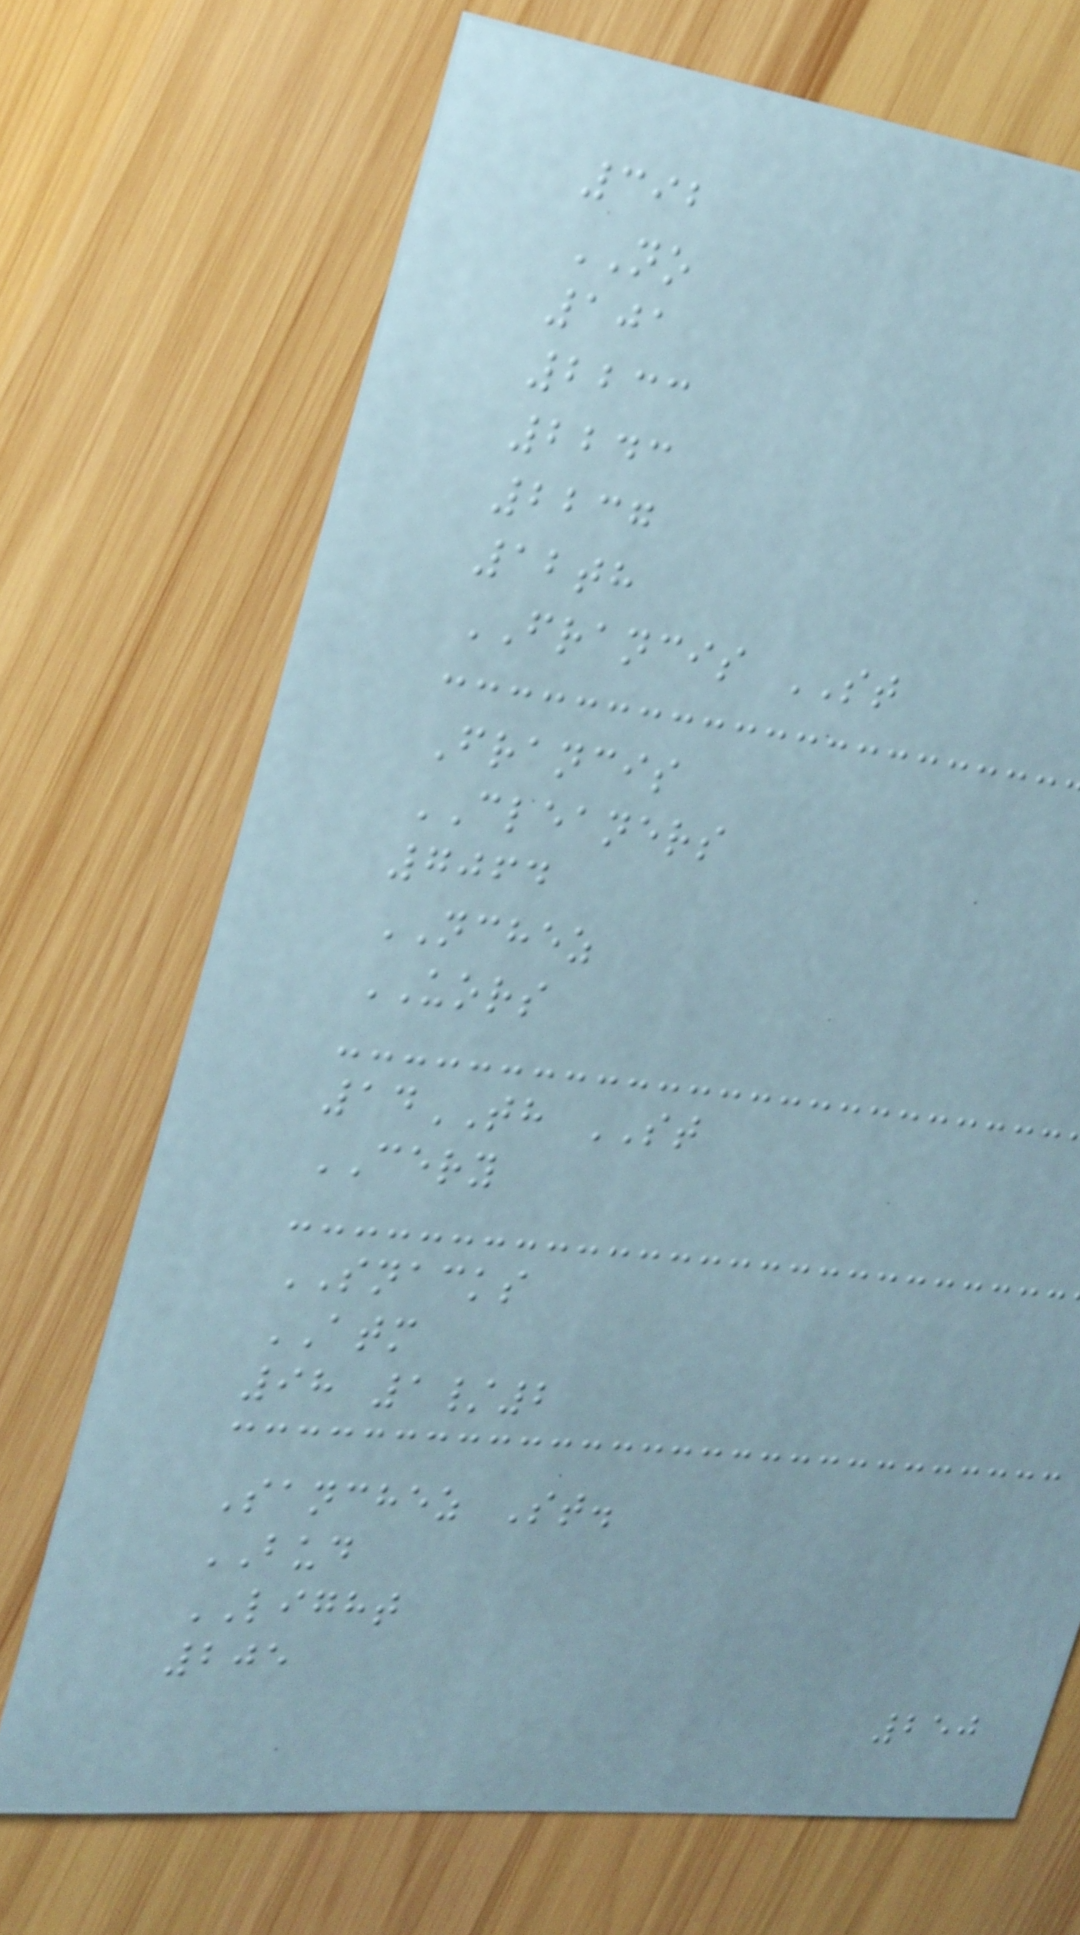392
NO
101
2233
2243
2237
12th
FRANCIS ST
Francis
CLEANERS
7064
NCHEZ
UORS
14TH ST
CERY
SNACKS
ATM
98 1/2
Sanchez St.
BUD
LIGHT
205
250
